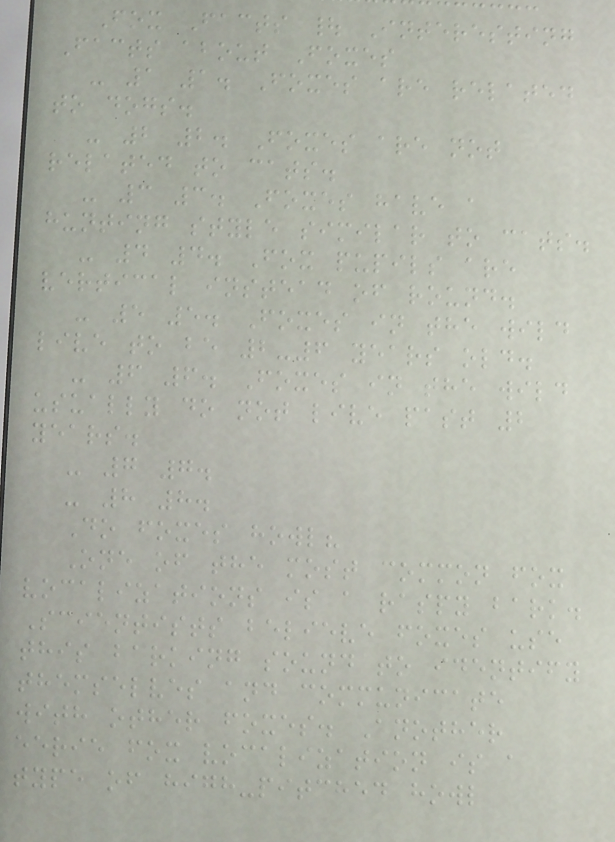Fox Facts | Interesting
Facts about Foxes
- 1 1. Foxes are related
to dogs.
- 2 2. Foxes are not
related to cats.
- 3 3. Foxes have a
hunting style similar to cats.
- 4 4. Fox pupils are
vertical instead of round.
- 5 5. Foxes in the wild
live to be 2-6 years old.
- 6 6. Foxes in the wild
usually do not live past 2
years.
- 7 7.
- 8 8.
Do foxes howl?
One of the most common fox
vocalizations is a raspy bark.
Scientists believe foxes use
this barking sound to identify
themselves and communicate
with other foxes. Another
eerie fox vocalization is a
type of high-pitched howl
